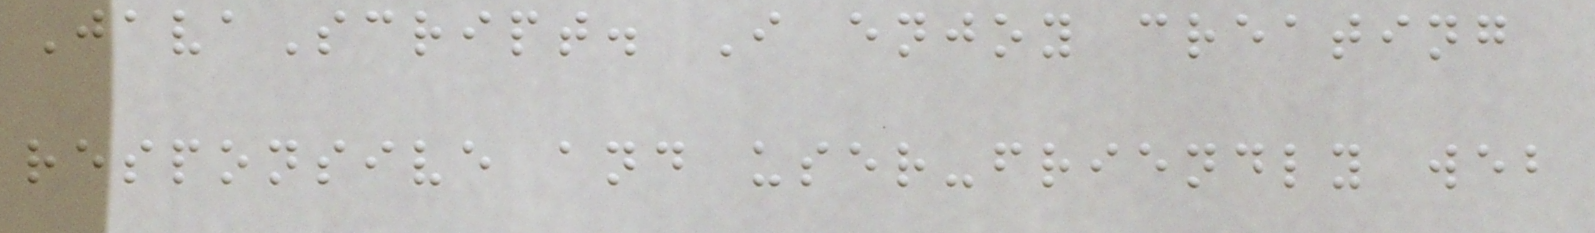JavaScript. I enjoy creating
responsive and user-friendly web
